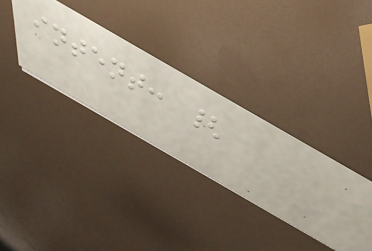intent: {
